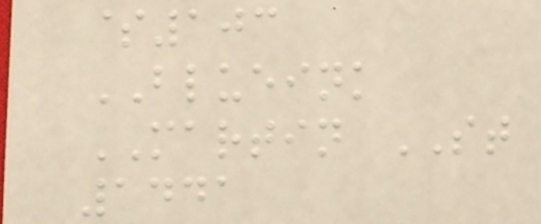$103
BLUEINK
MARTIN ST
1441
